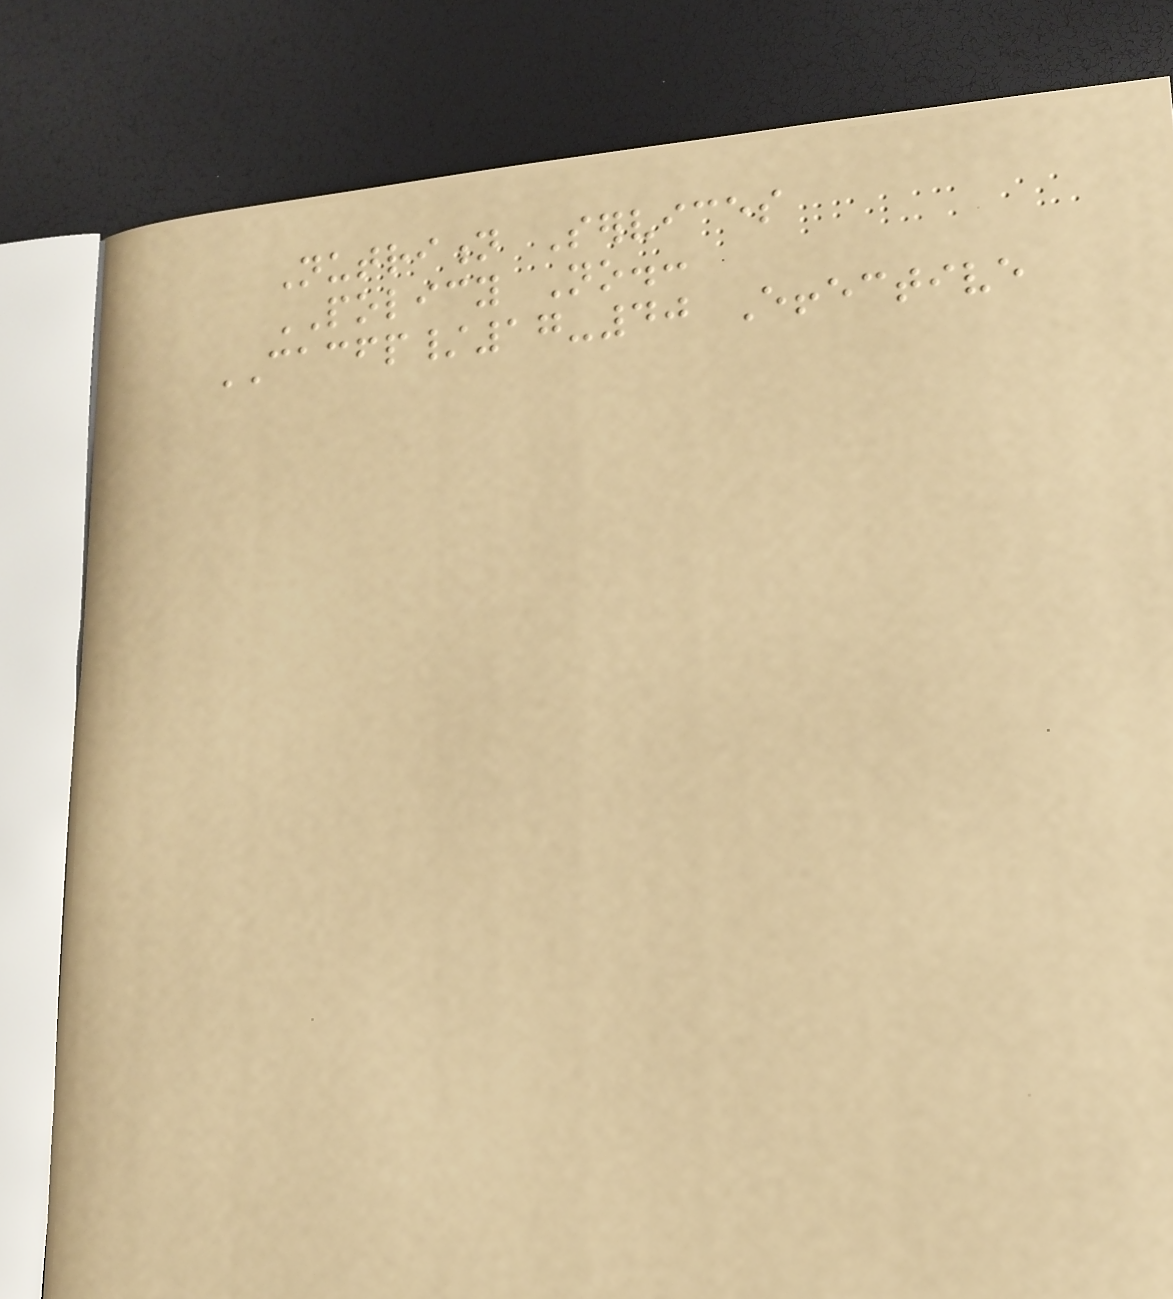Nutrition Services
POLICY No.:
CACFP/17-40 Effective
